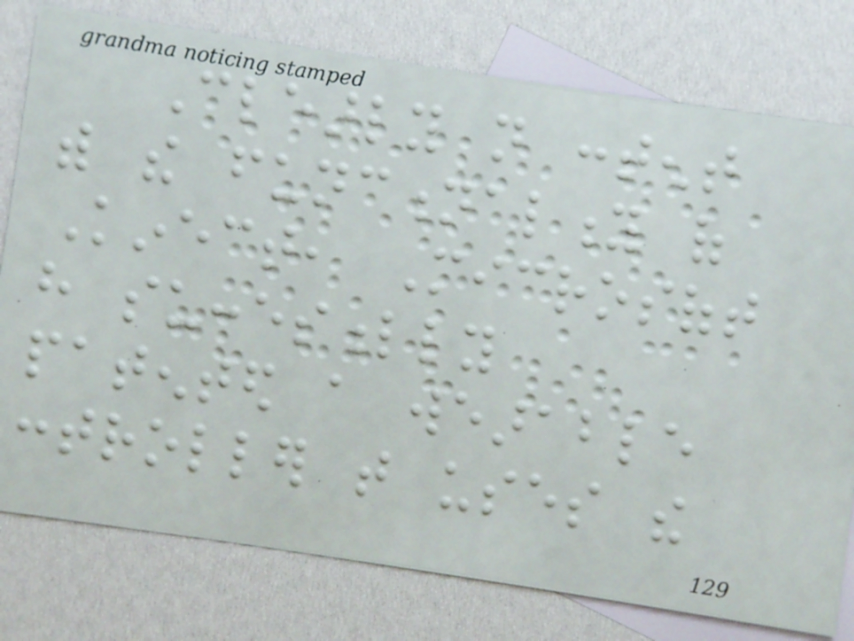Clearly not content
with the functionality of
Kinect, Microsoft
have succesfully
patented a wearable
controller that uses the
